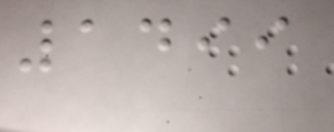1499
